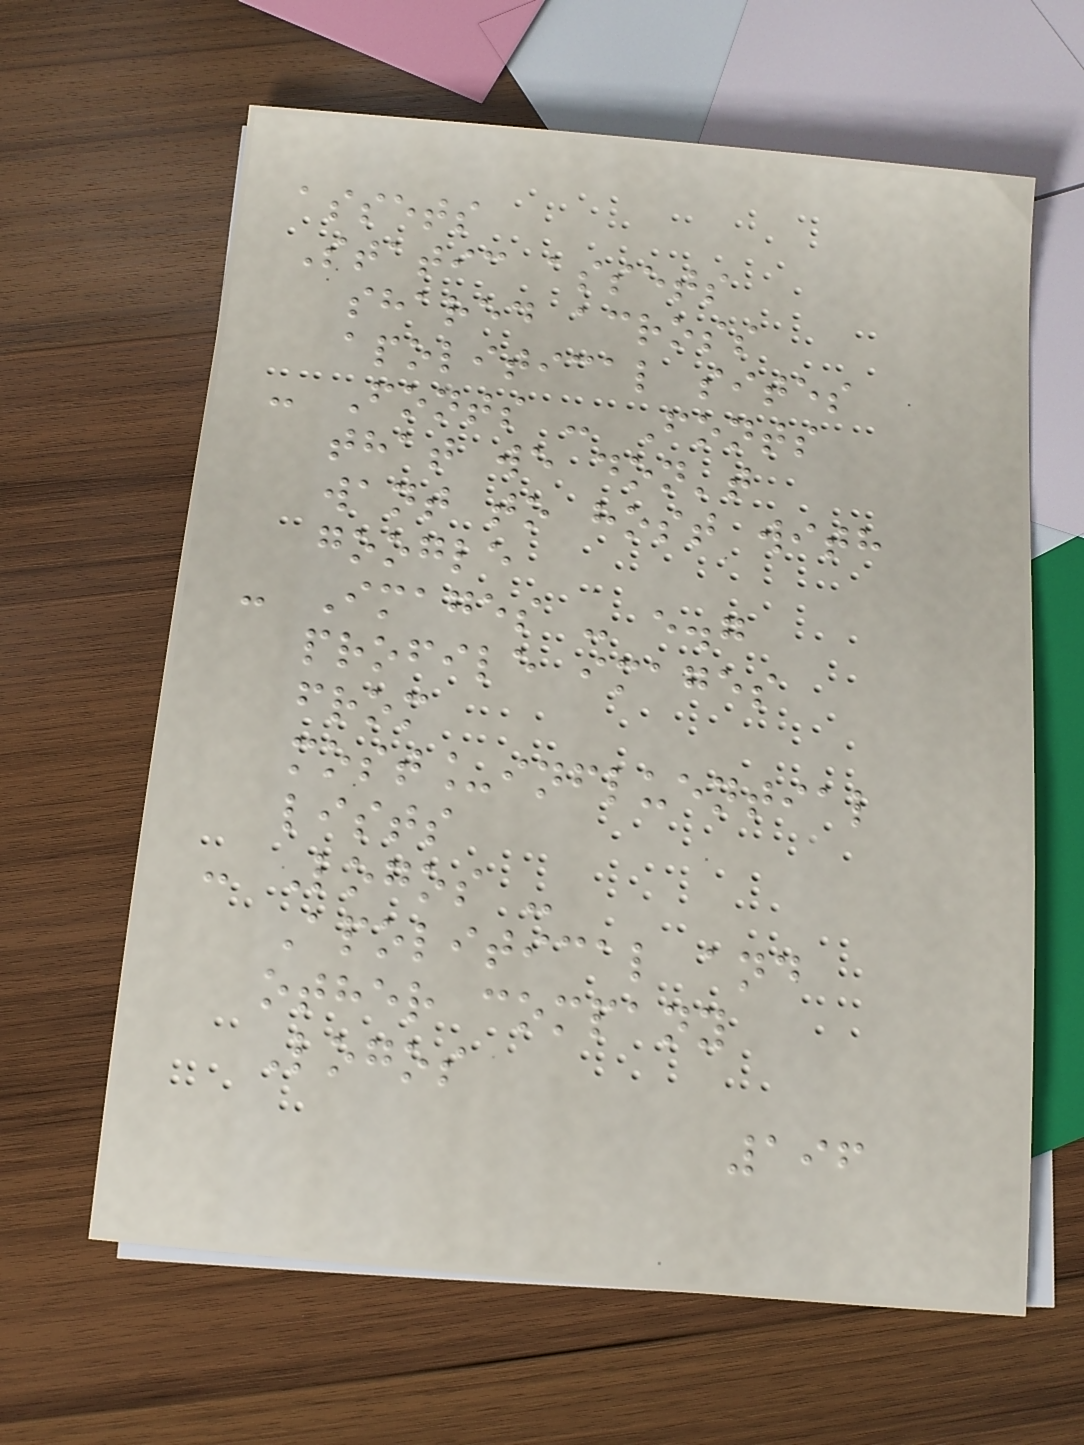assets
Static assets
shared across
apolitical sites
- Fonts - Fonts
that we don't
want to host with
google
- Images - e.g
profile images
from
most_influential
lists
- Logos -
Apolitical and
other company
Logos
196
